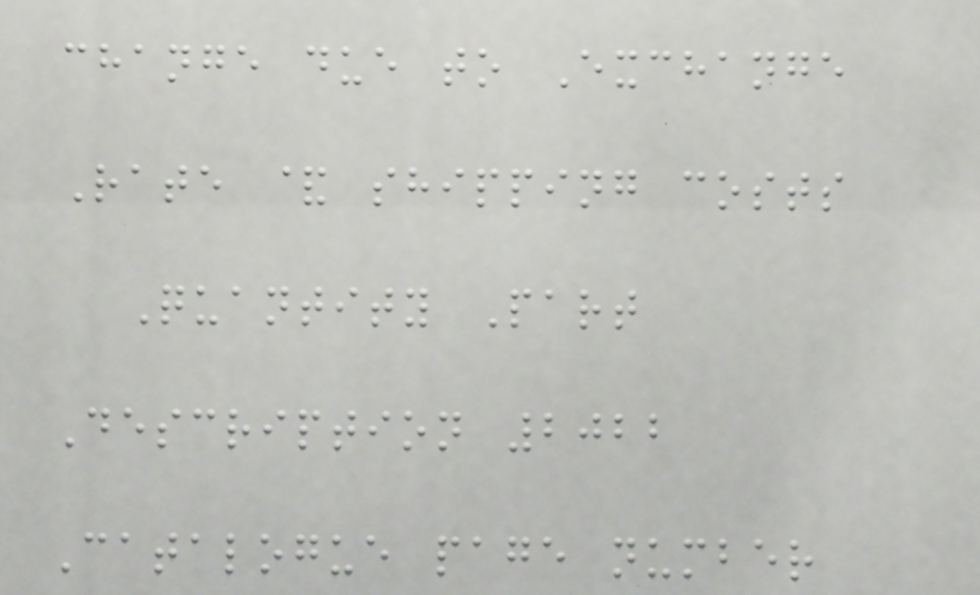change due to Exchange
Rate & shipping costs
Quantity Part
Description 2022
Catalogue page number
